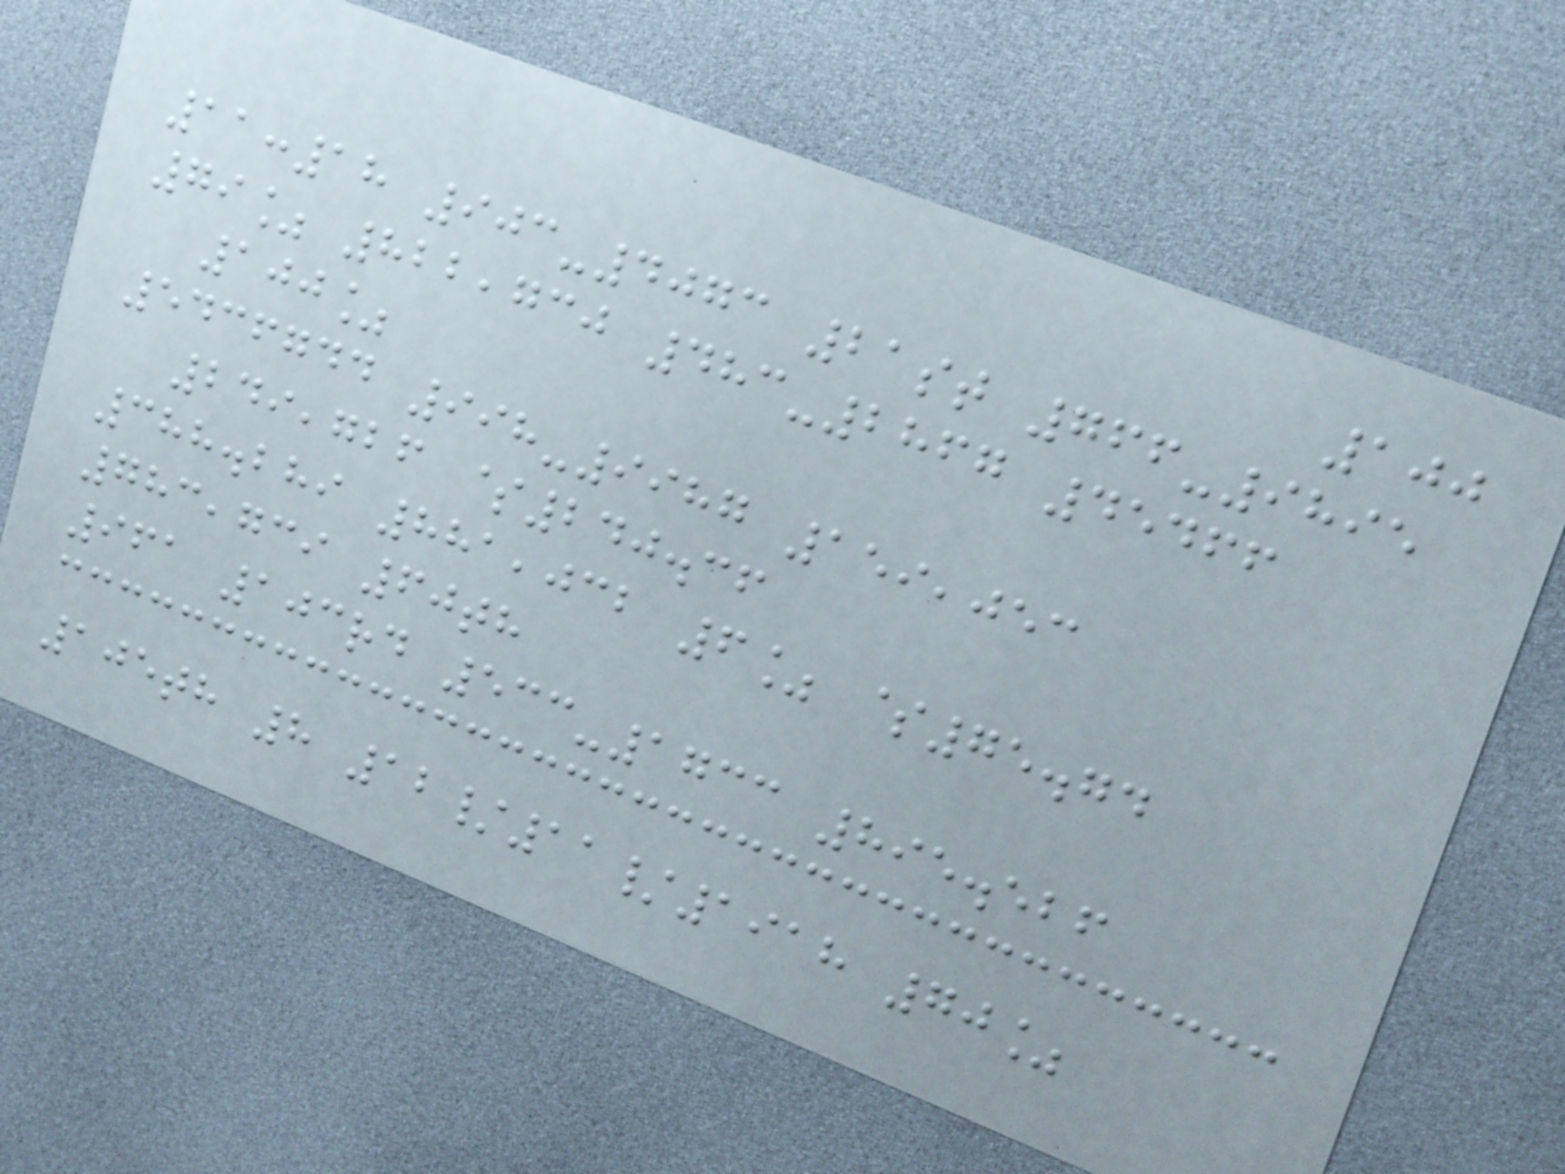100
11:18 903-4073 21st 766-9895
79% 822,730 483-2867 45466
100%
5436744 998-9987 159,053
249,726 $240.36
388.289 881,032 6% $75.74
783,739 60th
961 103rd 533-1733 895.526
105th 8 12/11/1918 70%
